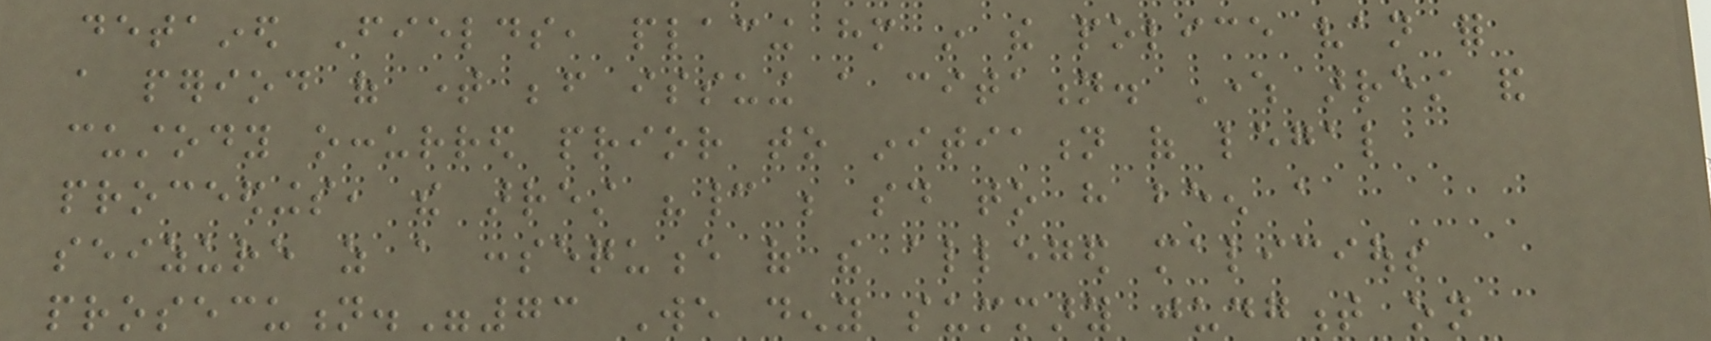detained Fields, placing him in the police van for
a period of time before issuing a citation. Where arrest and
custody occurred prior to initiation of legal
proceedings, the arrest "cannot be said to have been a
seizure as a consequence of the alleged malicious
prosecution."73 We deny summary judgment on
